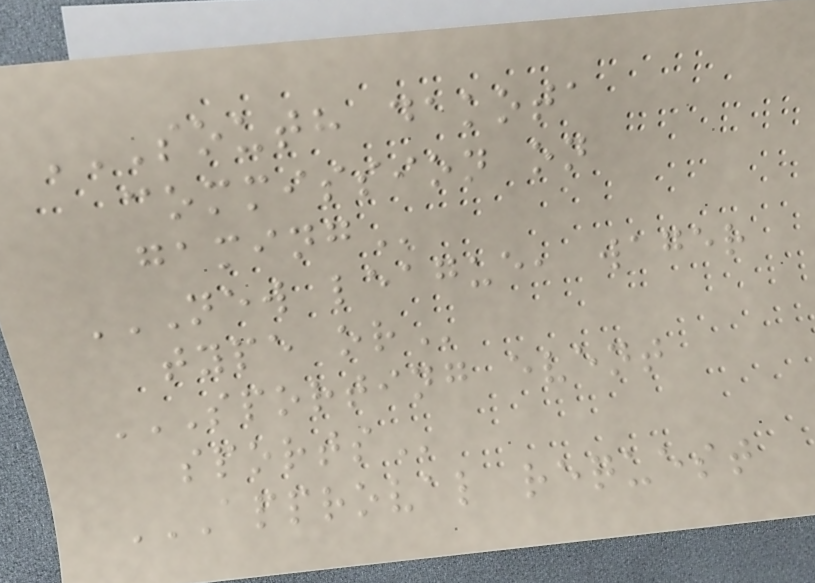SOUTH DAKOTA
COMMISSION ON
GAMING
NEW LEAGUE, WAGER
TYPE OR
SPORTING EVENT
SPORTS
APPROVAL REQUEST
